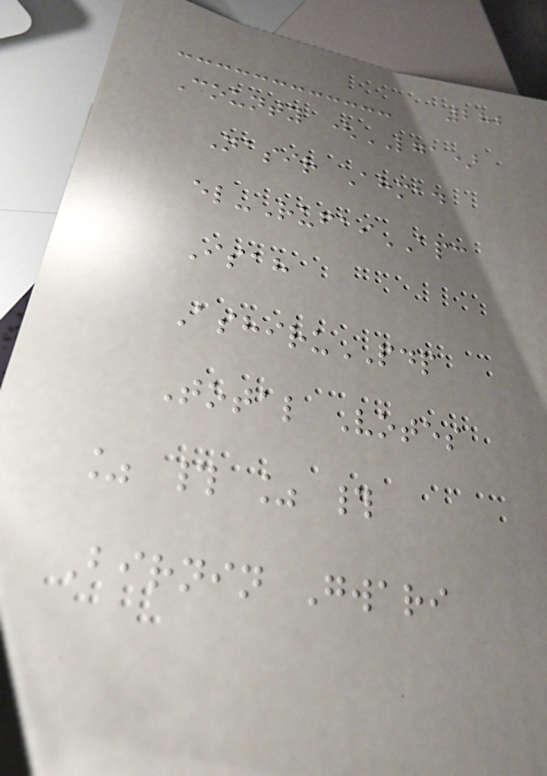282
County (LGA)
Nasir Ahmad
el-RufaiAPC
Isah
AshiruPDP
Total Votes
% # % #
Birnin Gwari
